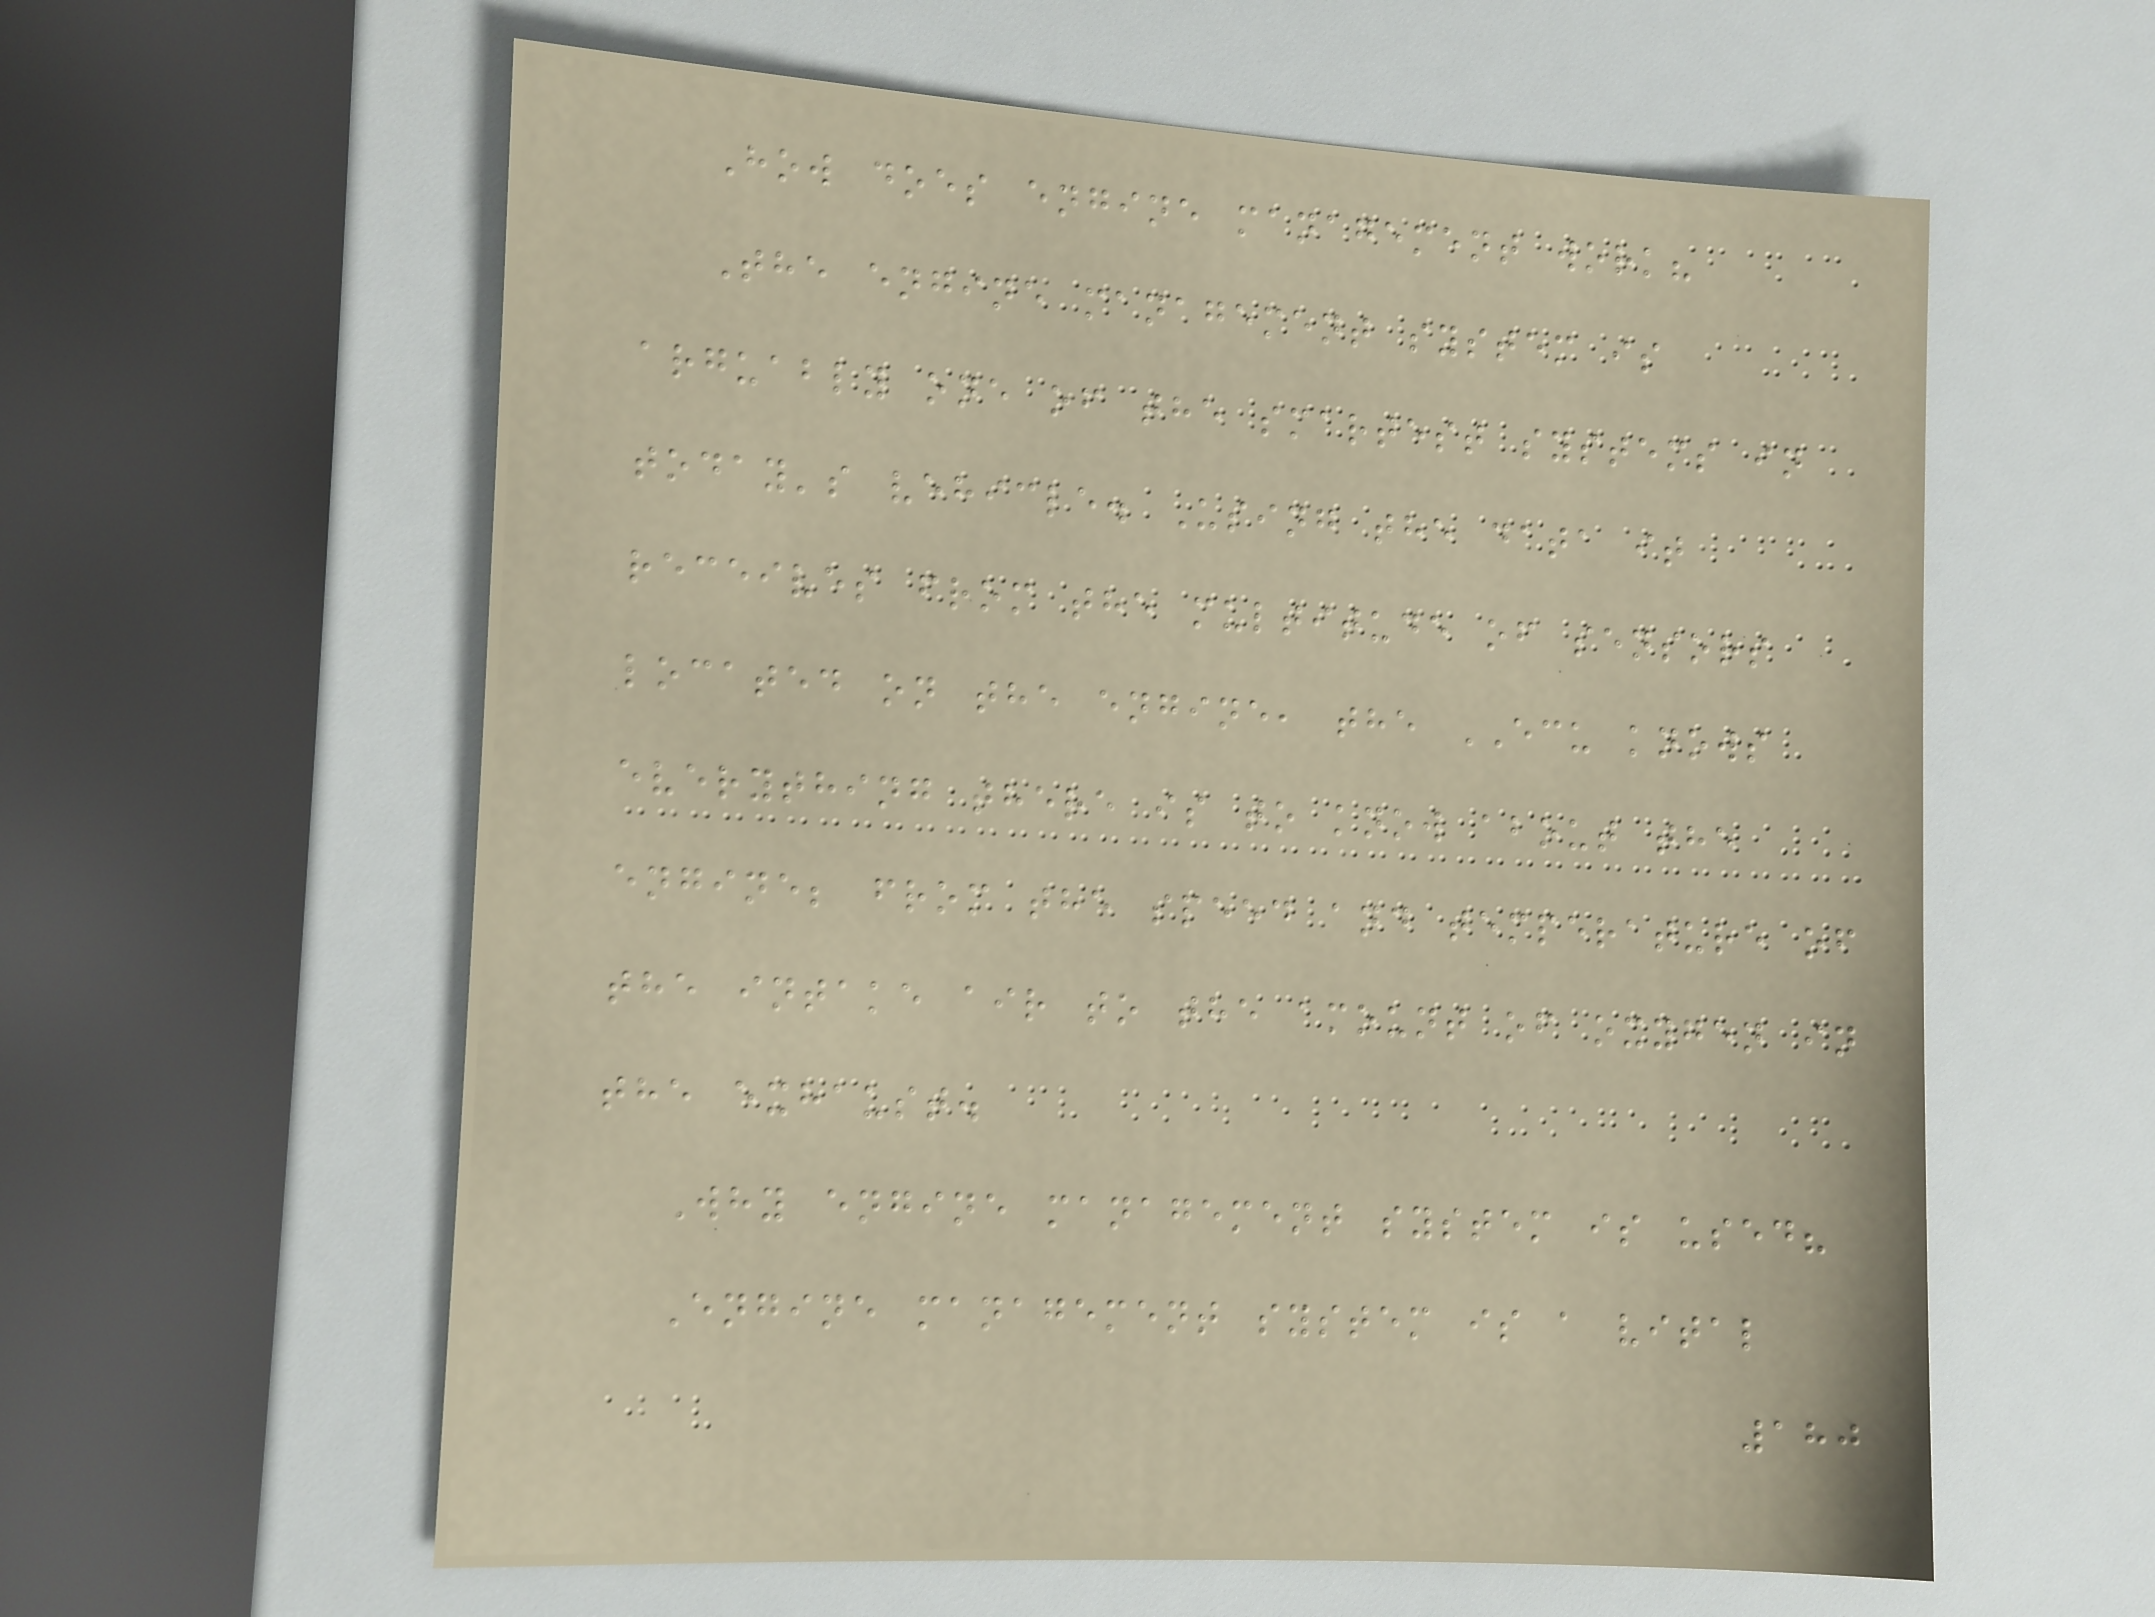How does engine management work?
The engine management system is
arguably one of the smartest systems in
today's vehicle. Using the data it
receives from the multitude of sensors
located on the engine, the ECU knows
everything there is to know about the
engine; from the speed and temperature of
the intake air to the amount of oxygen in
the exhaust.
Why engine management system is used?
Engine management system is a vital
180
